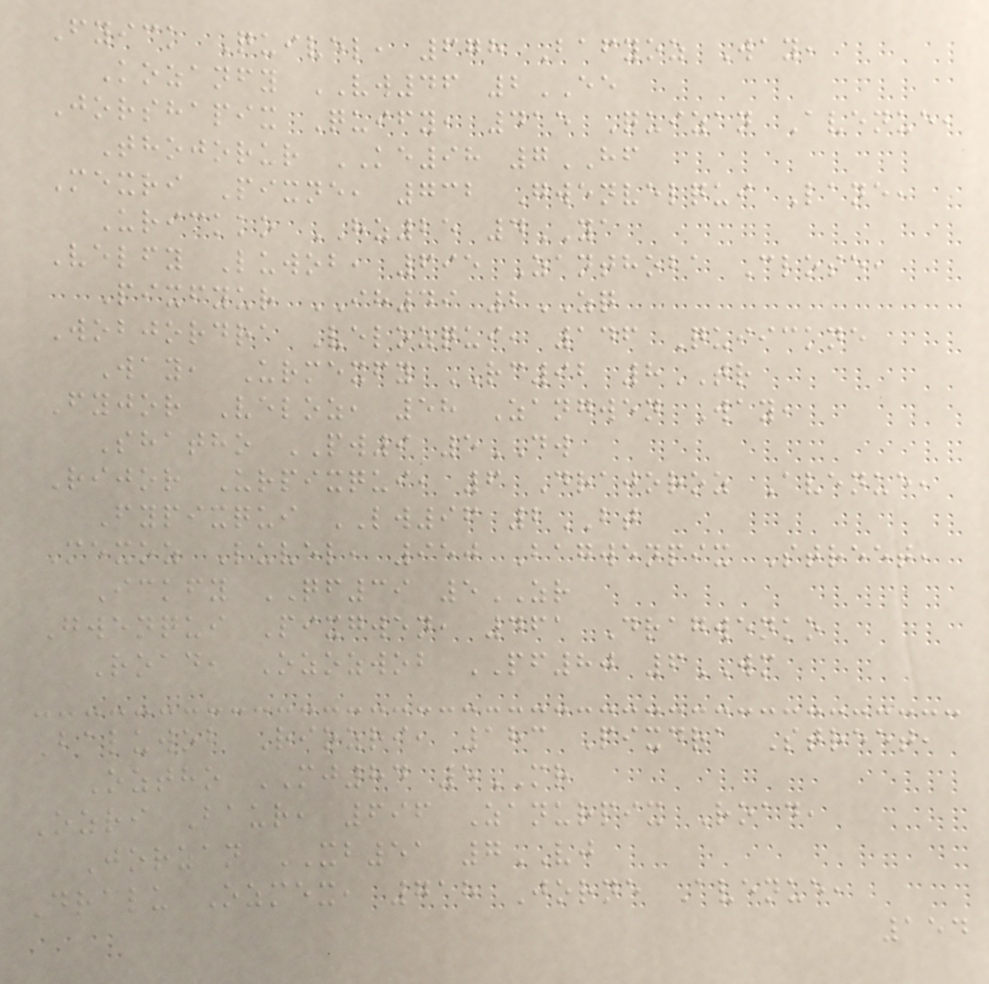Fyick Quivel, 678 Bafyoz Way,
Kozanfy VW46 2EE
Jorshapix Quify, 415 Quizan Avenue,
Thojorur KE98 7HF
Mexri Pixne, 732 Gwenvelqui Lane,
Urickko HZ25 4YA
Velfy Luwob, 695 Zanthoba Close,
Pixfyur IH49 2ZQ
Wobjordra Velozqui, 146 Quiickne
Way, Urmexfy RC92 8TR
Fyjor Veloz, 58 Zangwen Way,
Shatho PW9 5DW
Rijor Urpixqui, 6 Drajoroz Avenue,
Fypixqui LW96 2BT
Mexoz Luvel, 950 Bagwenpix Street,
Ickfy QF39 5ZR
Gwenqui Pixgwen, 461 Dragwenko
Road, Ozozwob PF80 6WM
Baluwob Riozri, 183 Pixdra Street,
Oztho MJ84 5MR
Ozri Baur, 696 Zanurpix Road,
Jorzan XB51 7VJ
Dralu Ozmex, 718 Jorne Avenue,
154
